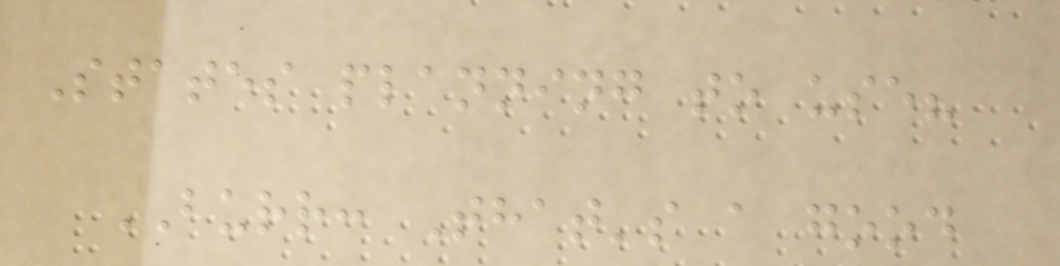States planning to use?
BURR: That's a good
